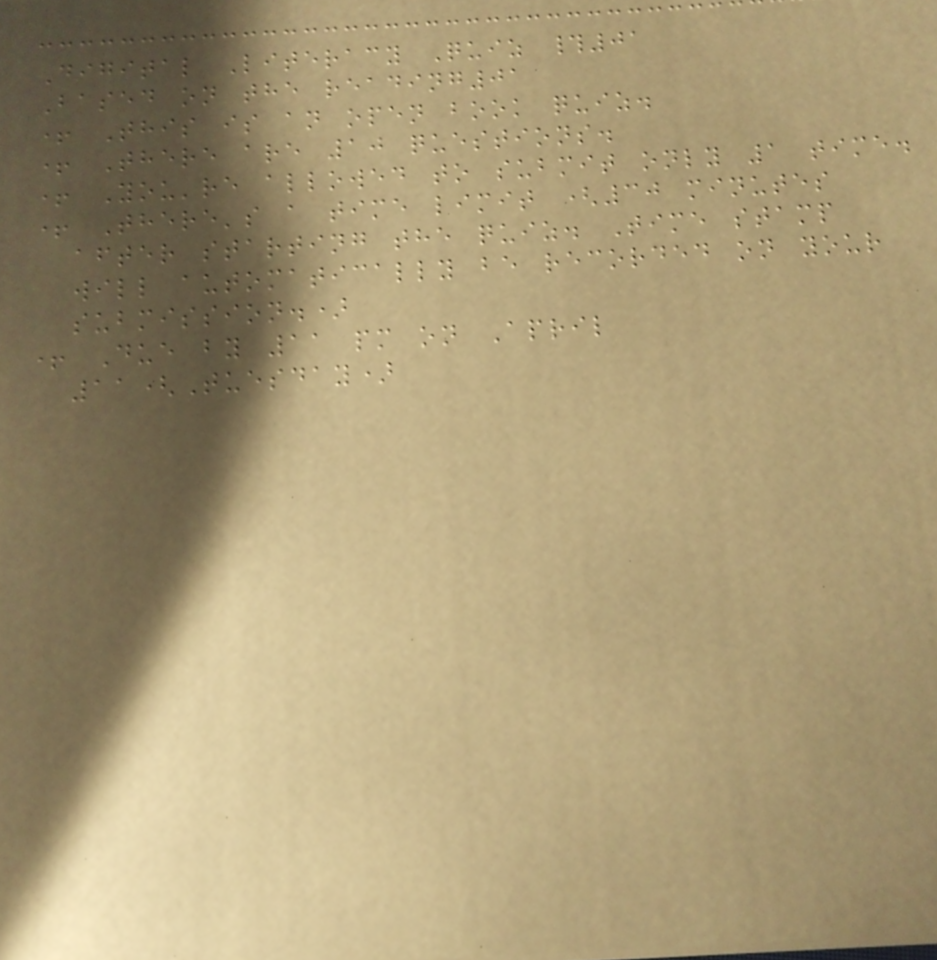Digital Literacy Quiz #01
Based on the reading01
+ This is an open book quiz.
+ There are 10 questions.
+ You're allowed to submit only 1 time.
+ There's a time limit (30 minutes
after starting the quiz. Time stamp
will automatically be recorded on your
submission.)
+ Due by 11 pm on April
11(Tuesday)
